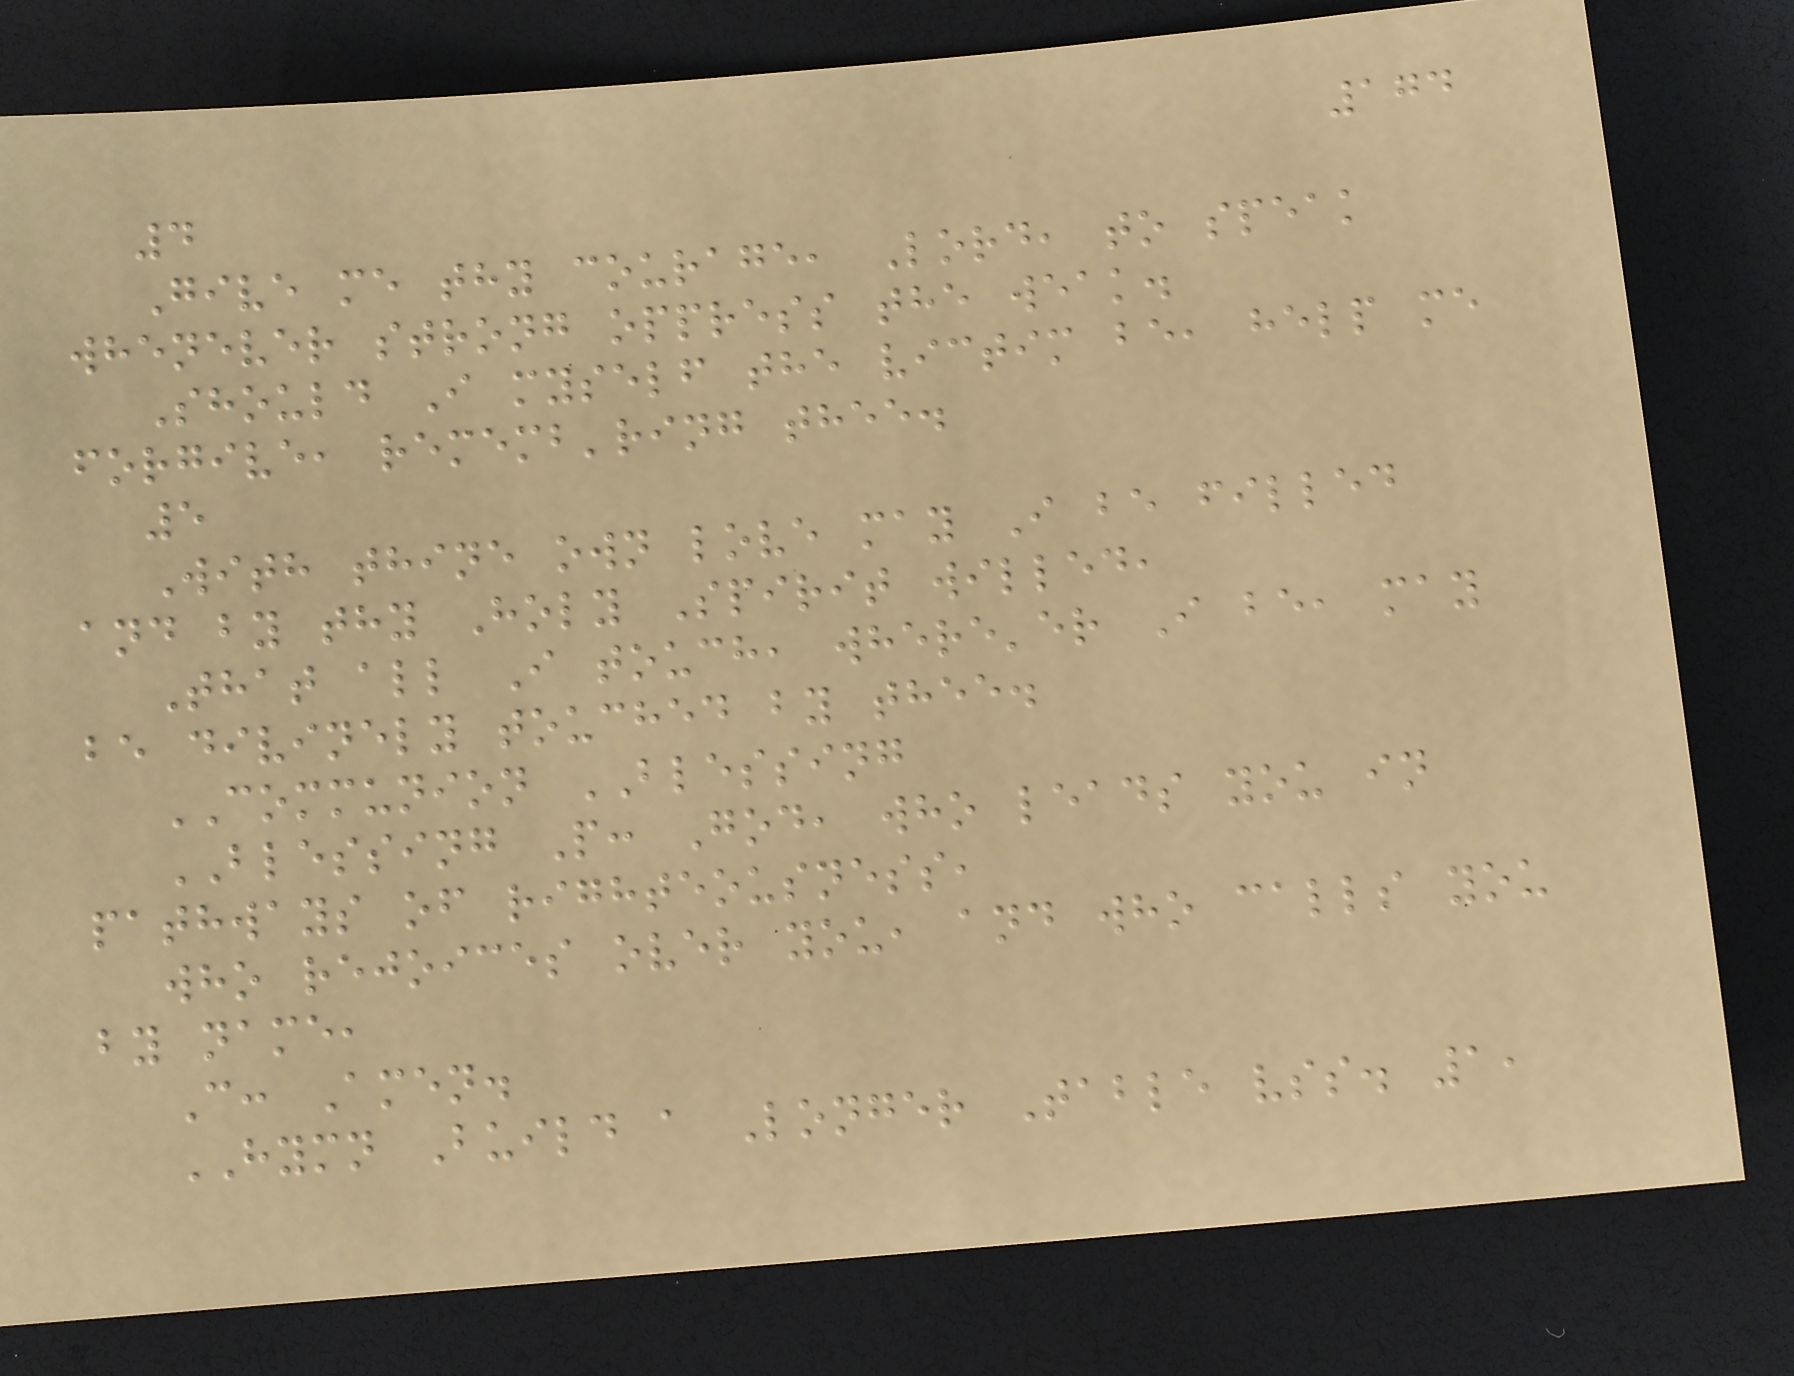174
4
Give me thy courage, Lord, to speak
whenever strong oppress the weak.
Should I myself the victim be, help me
forgive, rememb'ring thee.
5
With thine own love may I be filled
and by thy Holy Spirit willed,
That all I touch, where'er I be, may
be divinely touched by thee.
COMMUNION BLESSING
BLESSING P: God, who leads you in
pathways of righteousness,
who rejoices over you, and who calls you
by name,
C: Amen.
HYMN Build a Longer Table vss. 1,
